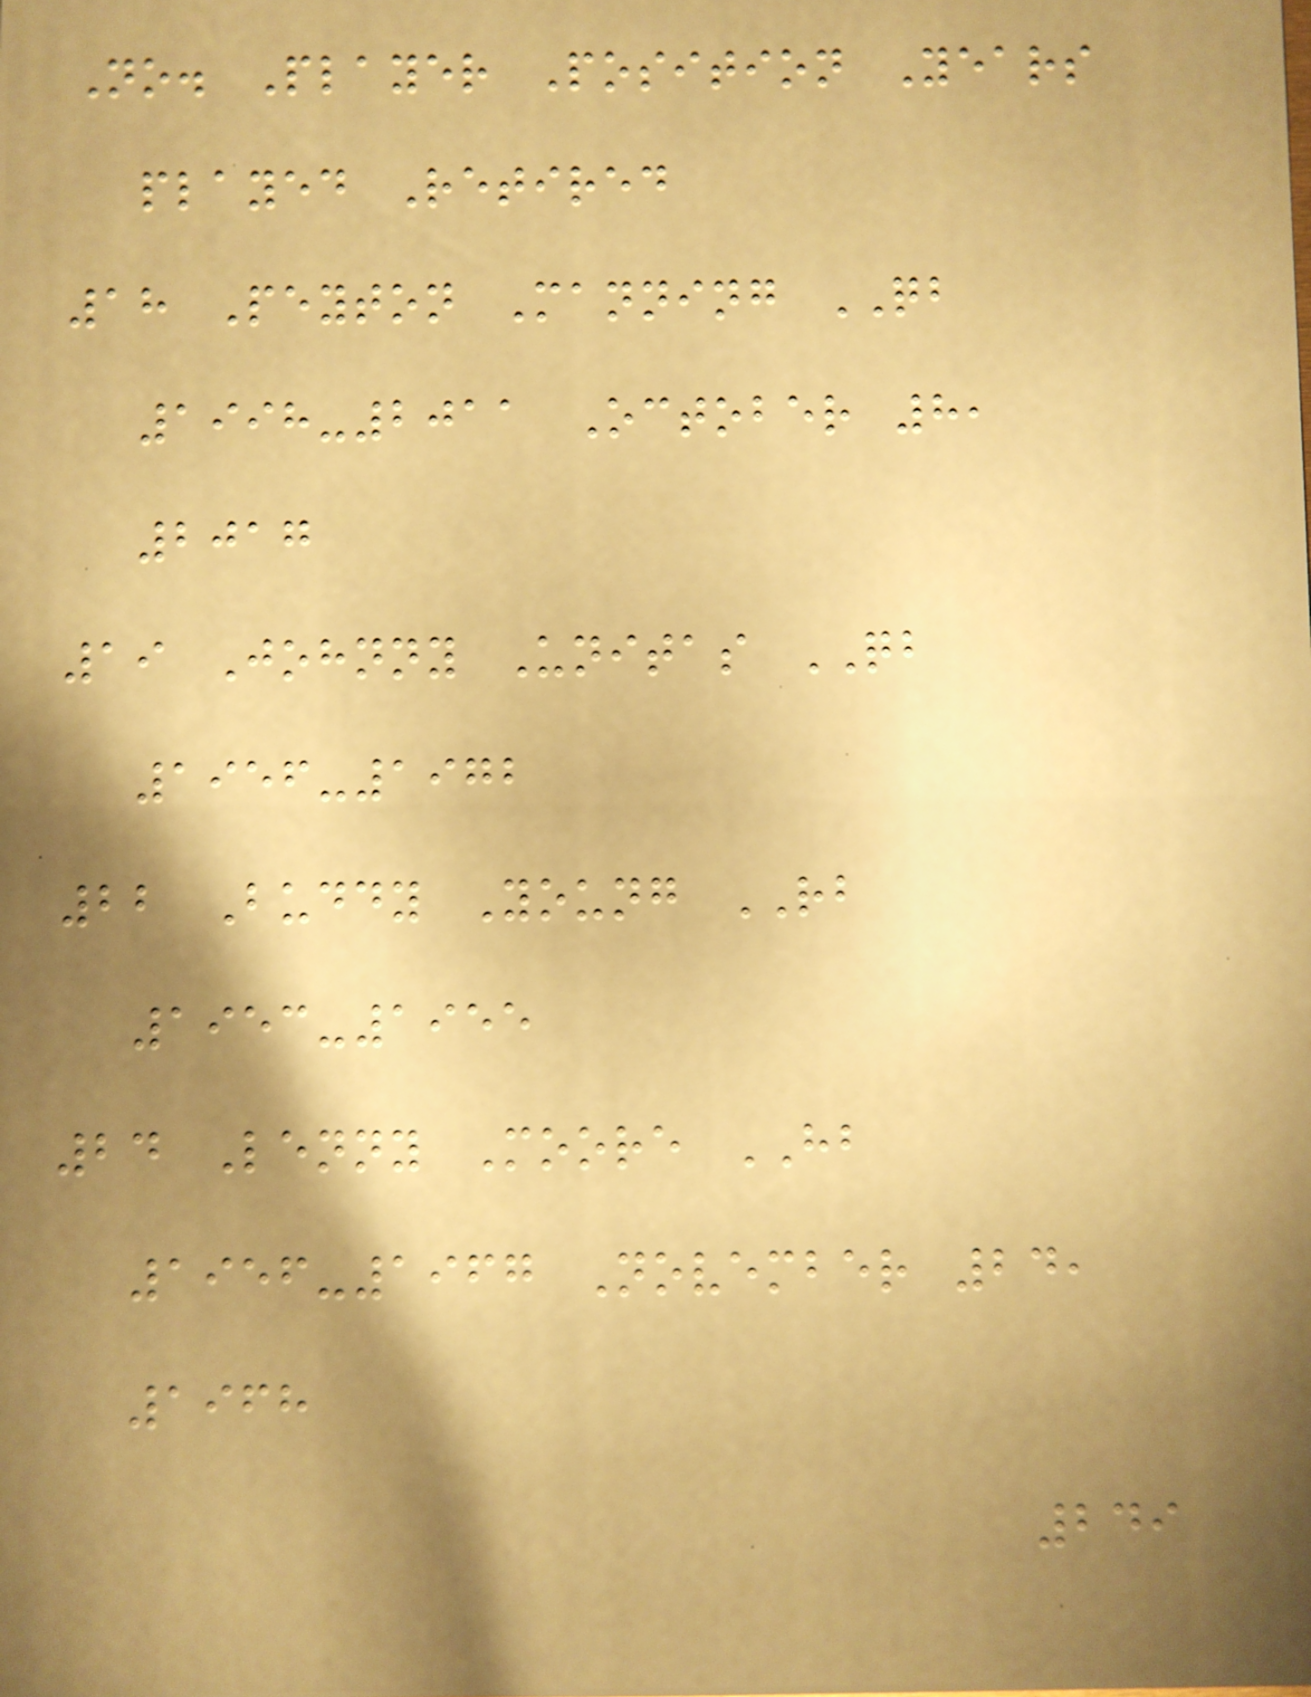No. Player Position Years
played Retired
18 Peyton Manning QB
1998-2011 October 8,
2017
19 Johnny Unitas QB
1956-1972
22 Buddy Young RB
1953-1955
24 Lenny Moore HB
1956-1967 November 24,
1968
249
